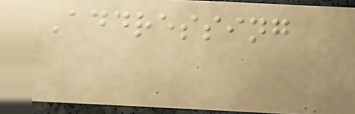Addressing
